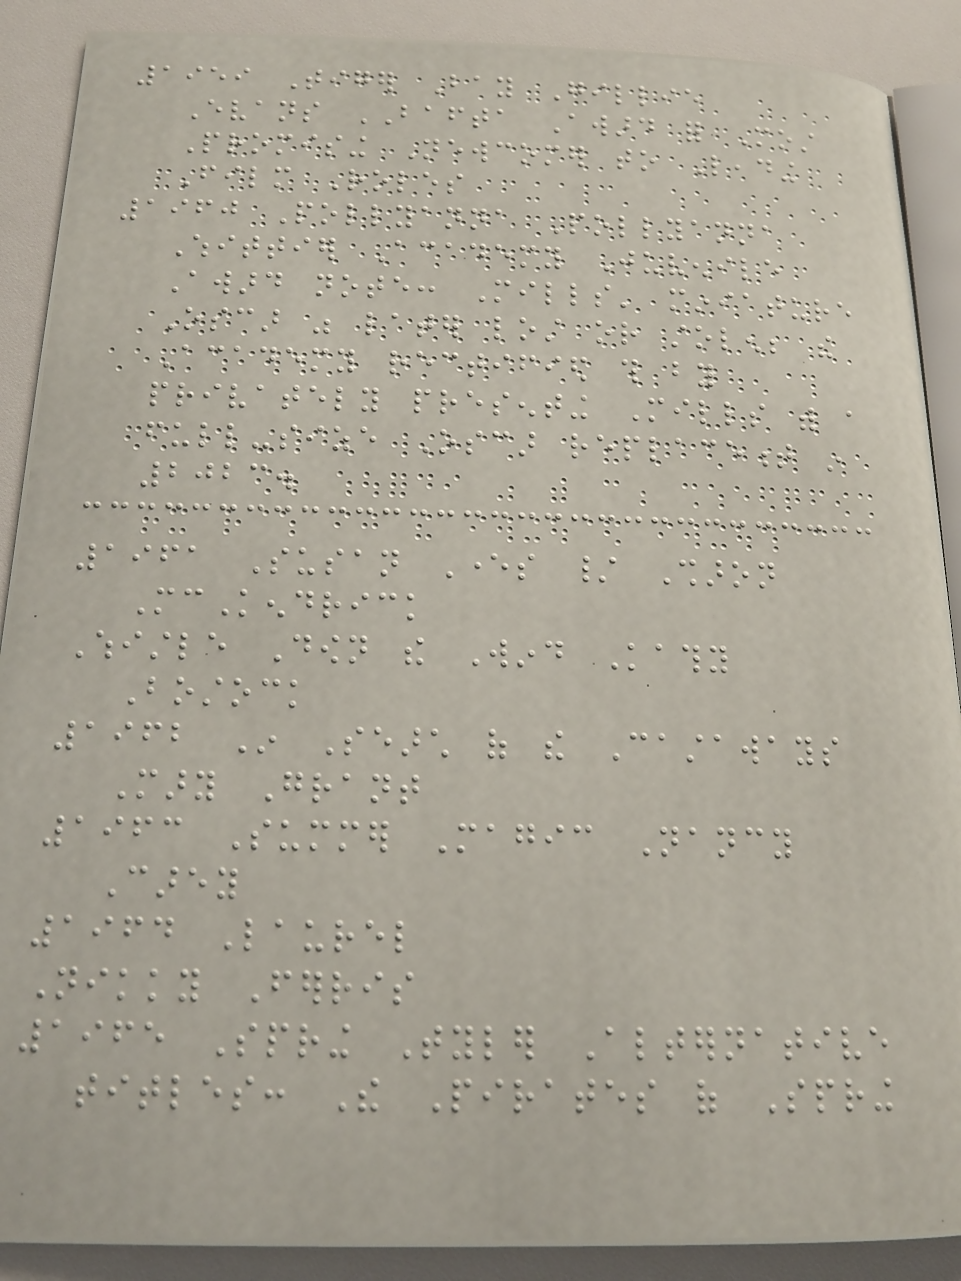1959 Tiger Bay Gillie
Evans BAFTA Award for Most
Promising Newcomer to Leading
Film Roles
1960 Pollyanna Pollyanna
Whittier Academy Juvenile
Award note: Mills' miniature
Oscar was later lost or stolen; the
Academy rectified this by
privately presenting Mills with a
full-size Oscar replacement in
2023.
1961 Susan Evers / Sharon
McKendrick
Whistle Down the Wind Kathy
Bostock
1962 In Search of the Castaways
Mary Grant
1963 Summer Magic Nancy
Carey
1964 Laurel
Nikky Ferris
1965 Spring Tyler Alternative
titles: The Pirates of Spring
